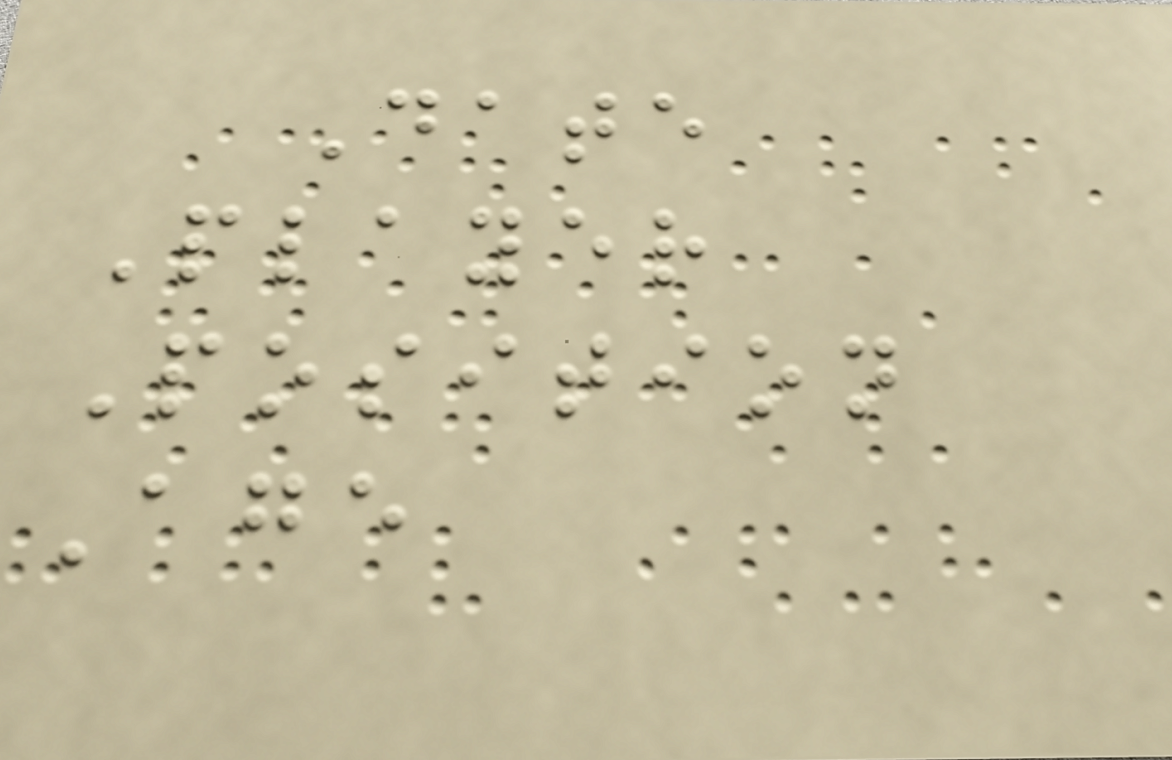Date
Player
Position
Age
